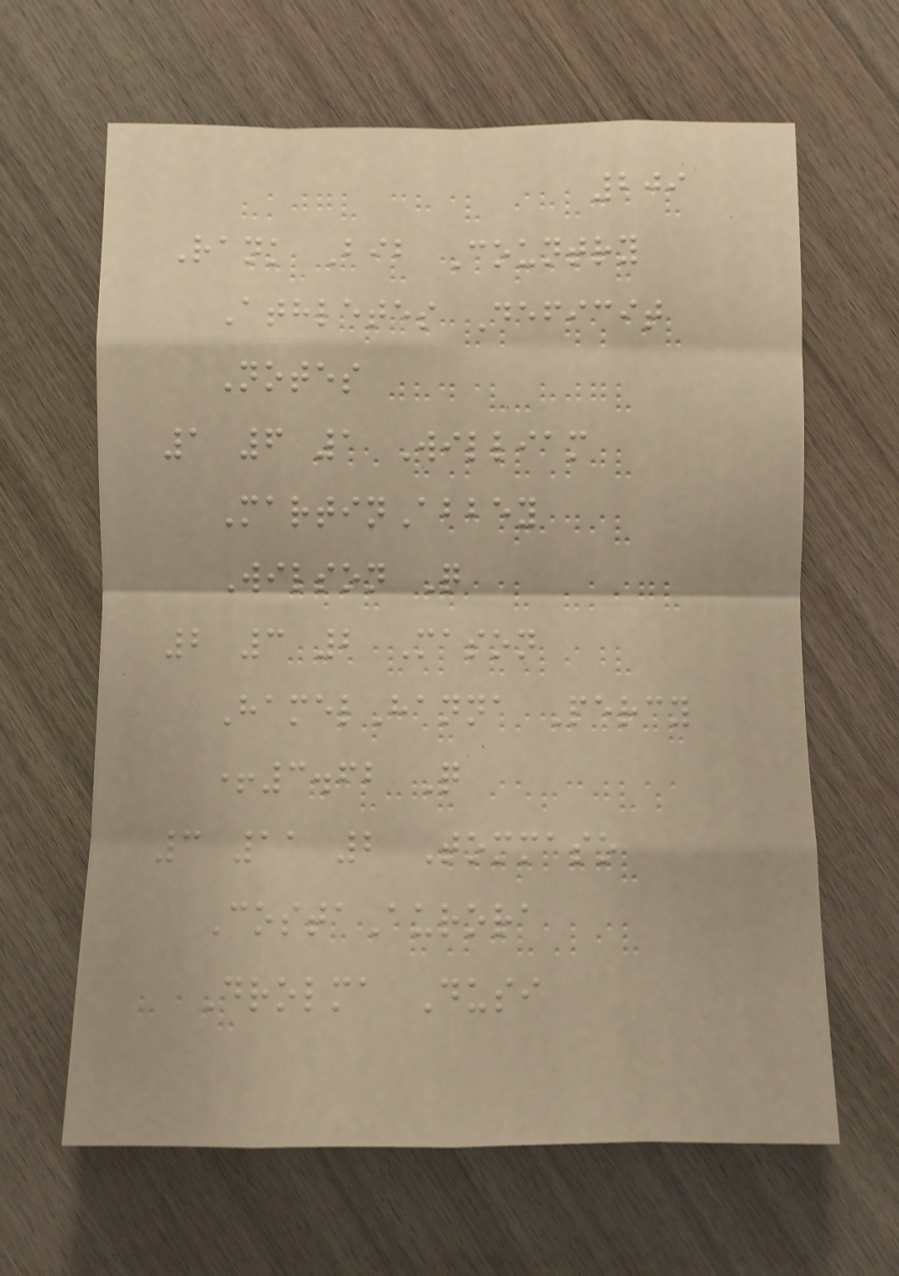209
Rank Bib Country
Athletes Deficit
Notes
1 6 1 William
MartinAbbey
Wilson Q
2 3 2 Mason
HamelHanna Percy
+3.62 Q
3 11 2 Tommaso
CostaAurora
Drolma Dusi
